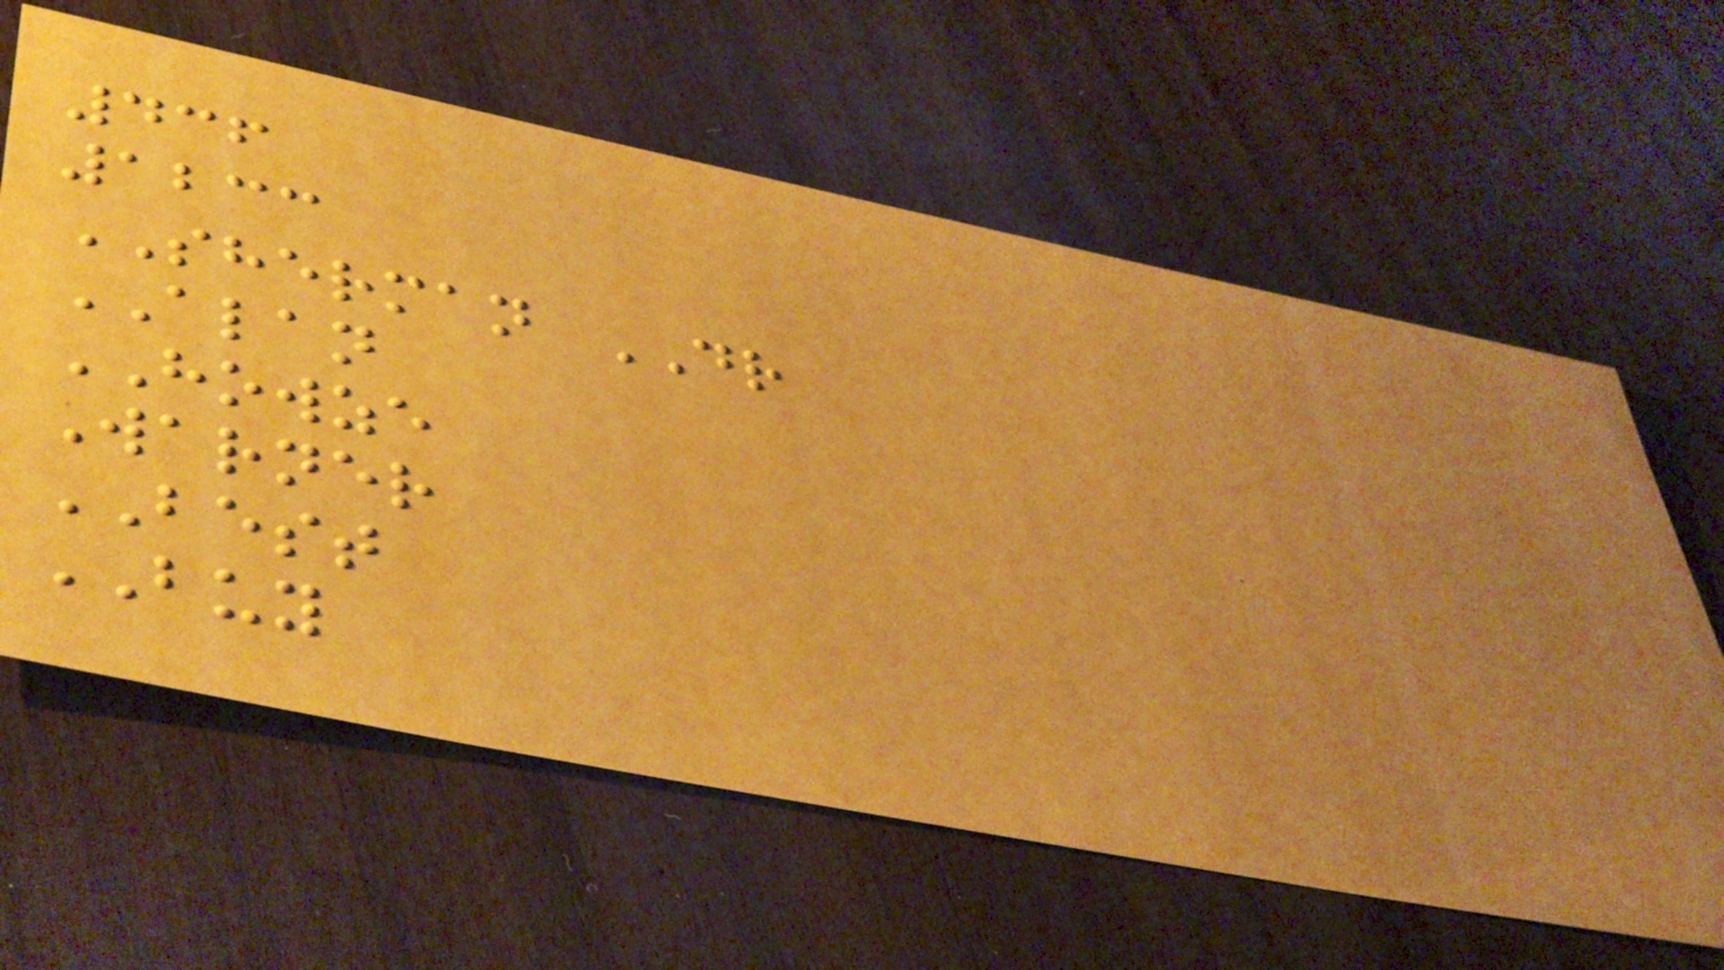436
1233
SHERMAN DR
ALAN
HOWZE
Warner
BEST
BUY
